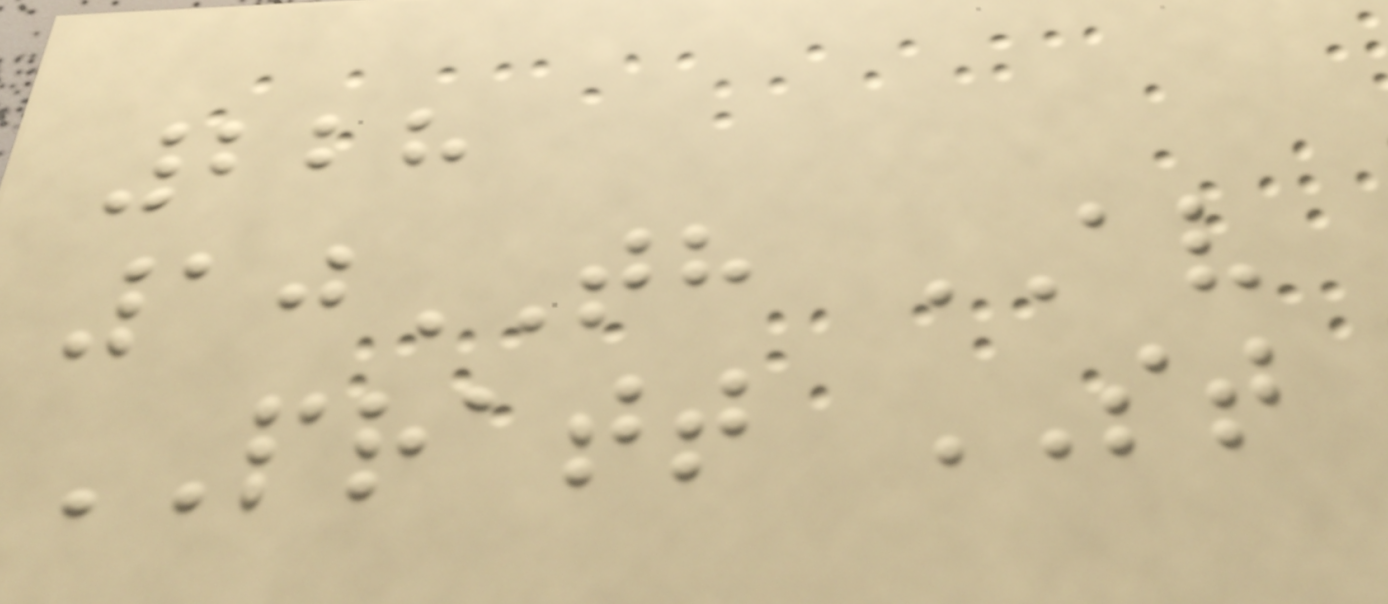228
10TH AV
PRATT ST
